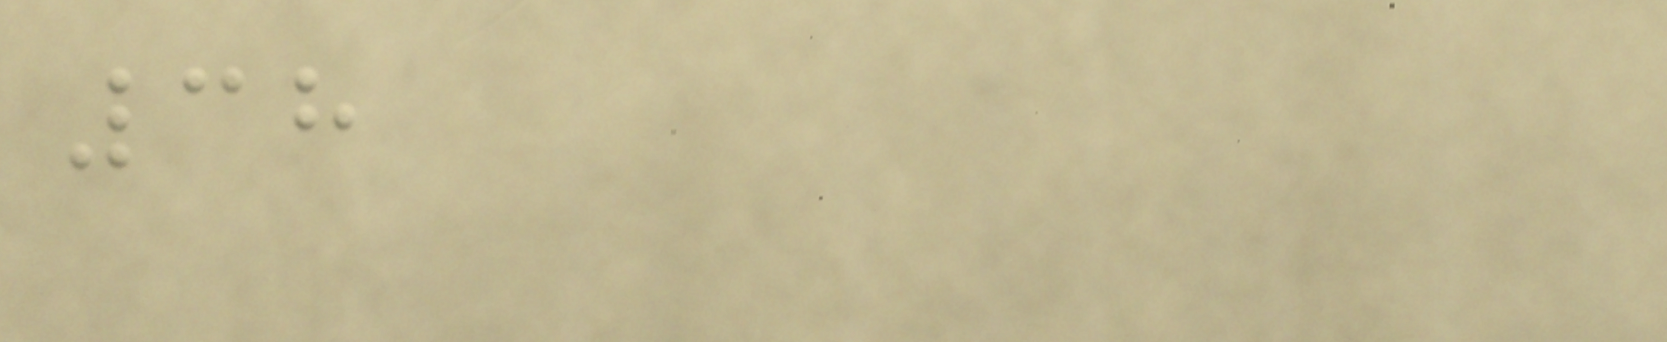38
